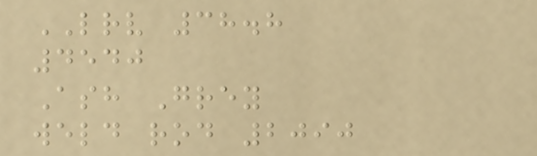LRV 38.8
4540
Ash Grey
weld rod 2090
